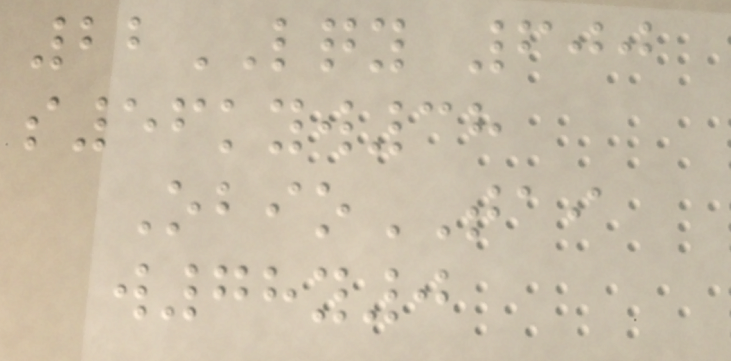22LQY 600
s56kyw38
ObioTAI
w78y0
